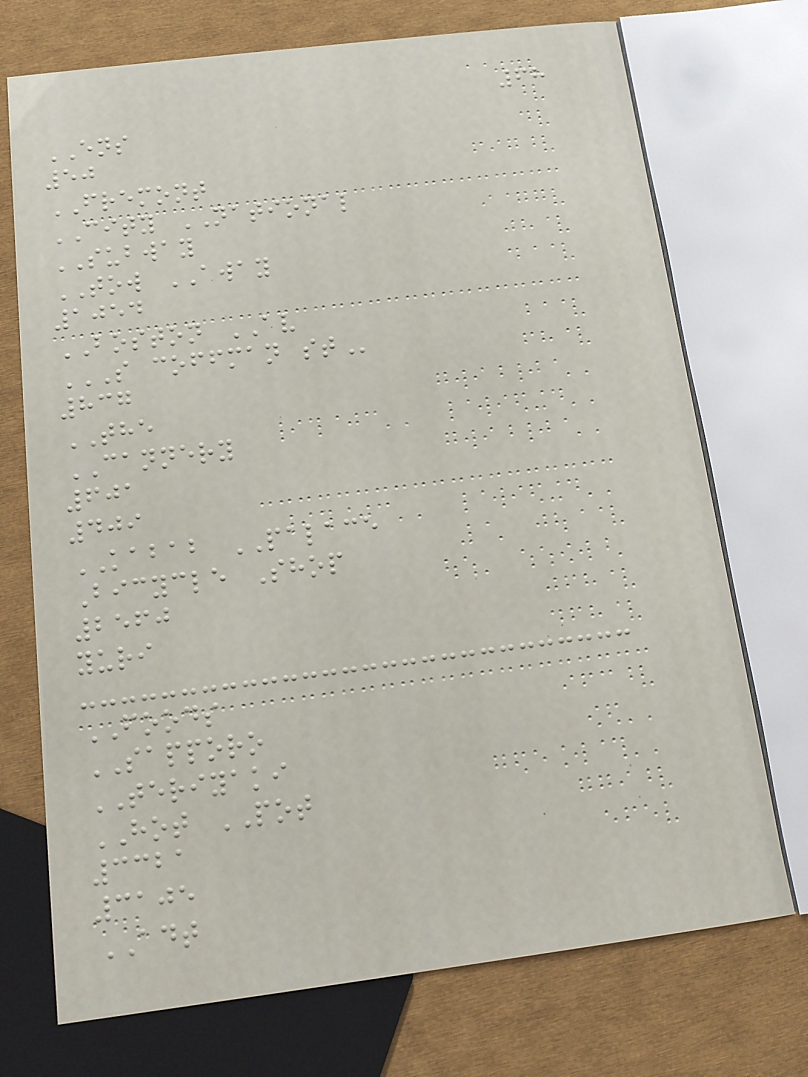68
ENS
50
FREMONT
CITY NATIONAL
SUBWAY
TOW AWAY
1054
BOSTON AV
S COFFMAN ST
837
THE
CANNERY
601
409
KABAB PALACE
Bicycle Shop
2560
yuri
FOODS
SAPPORO
TERIYAKI
HOT POT
3321
3105
ADT
